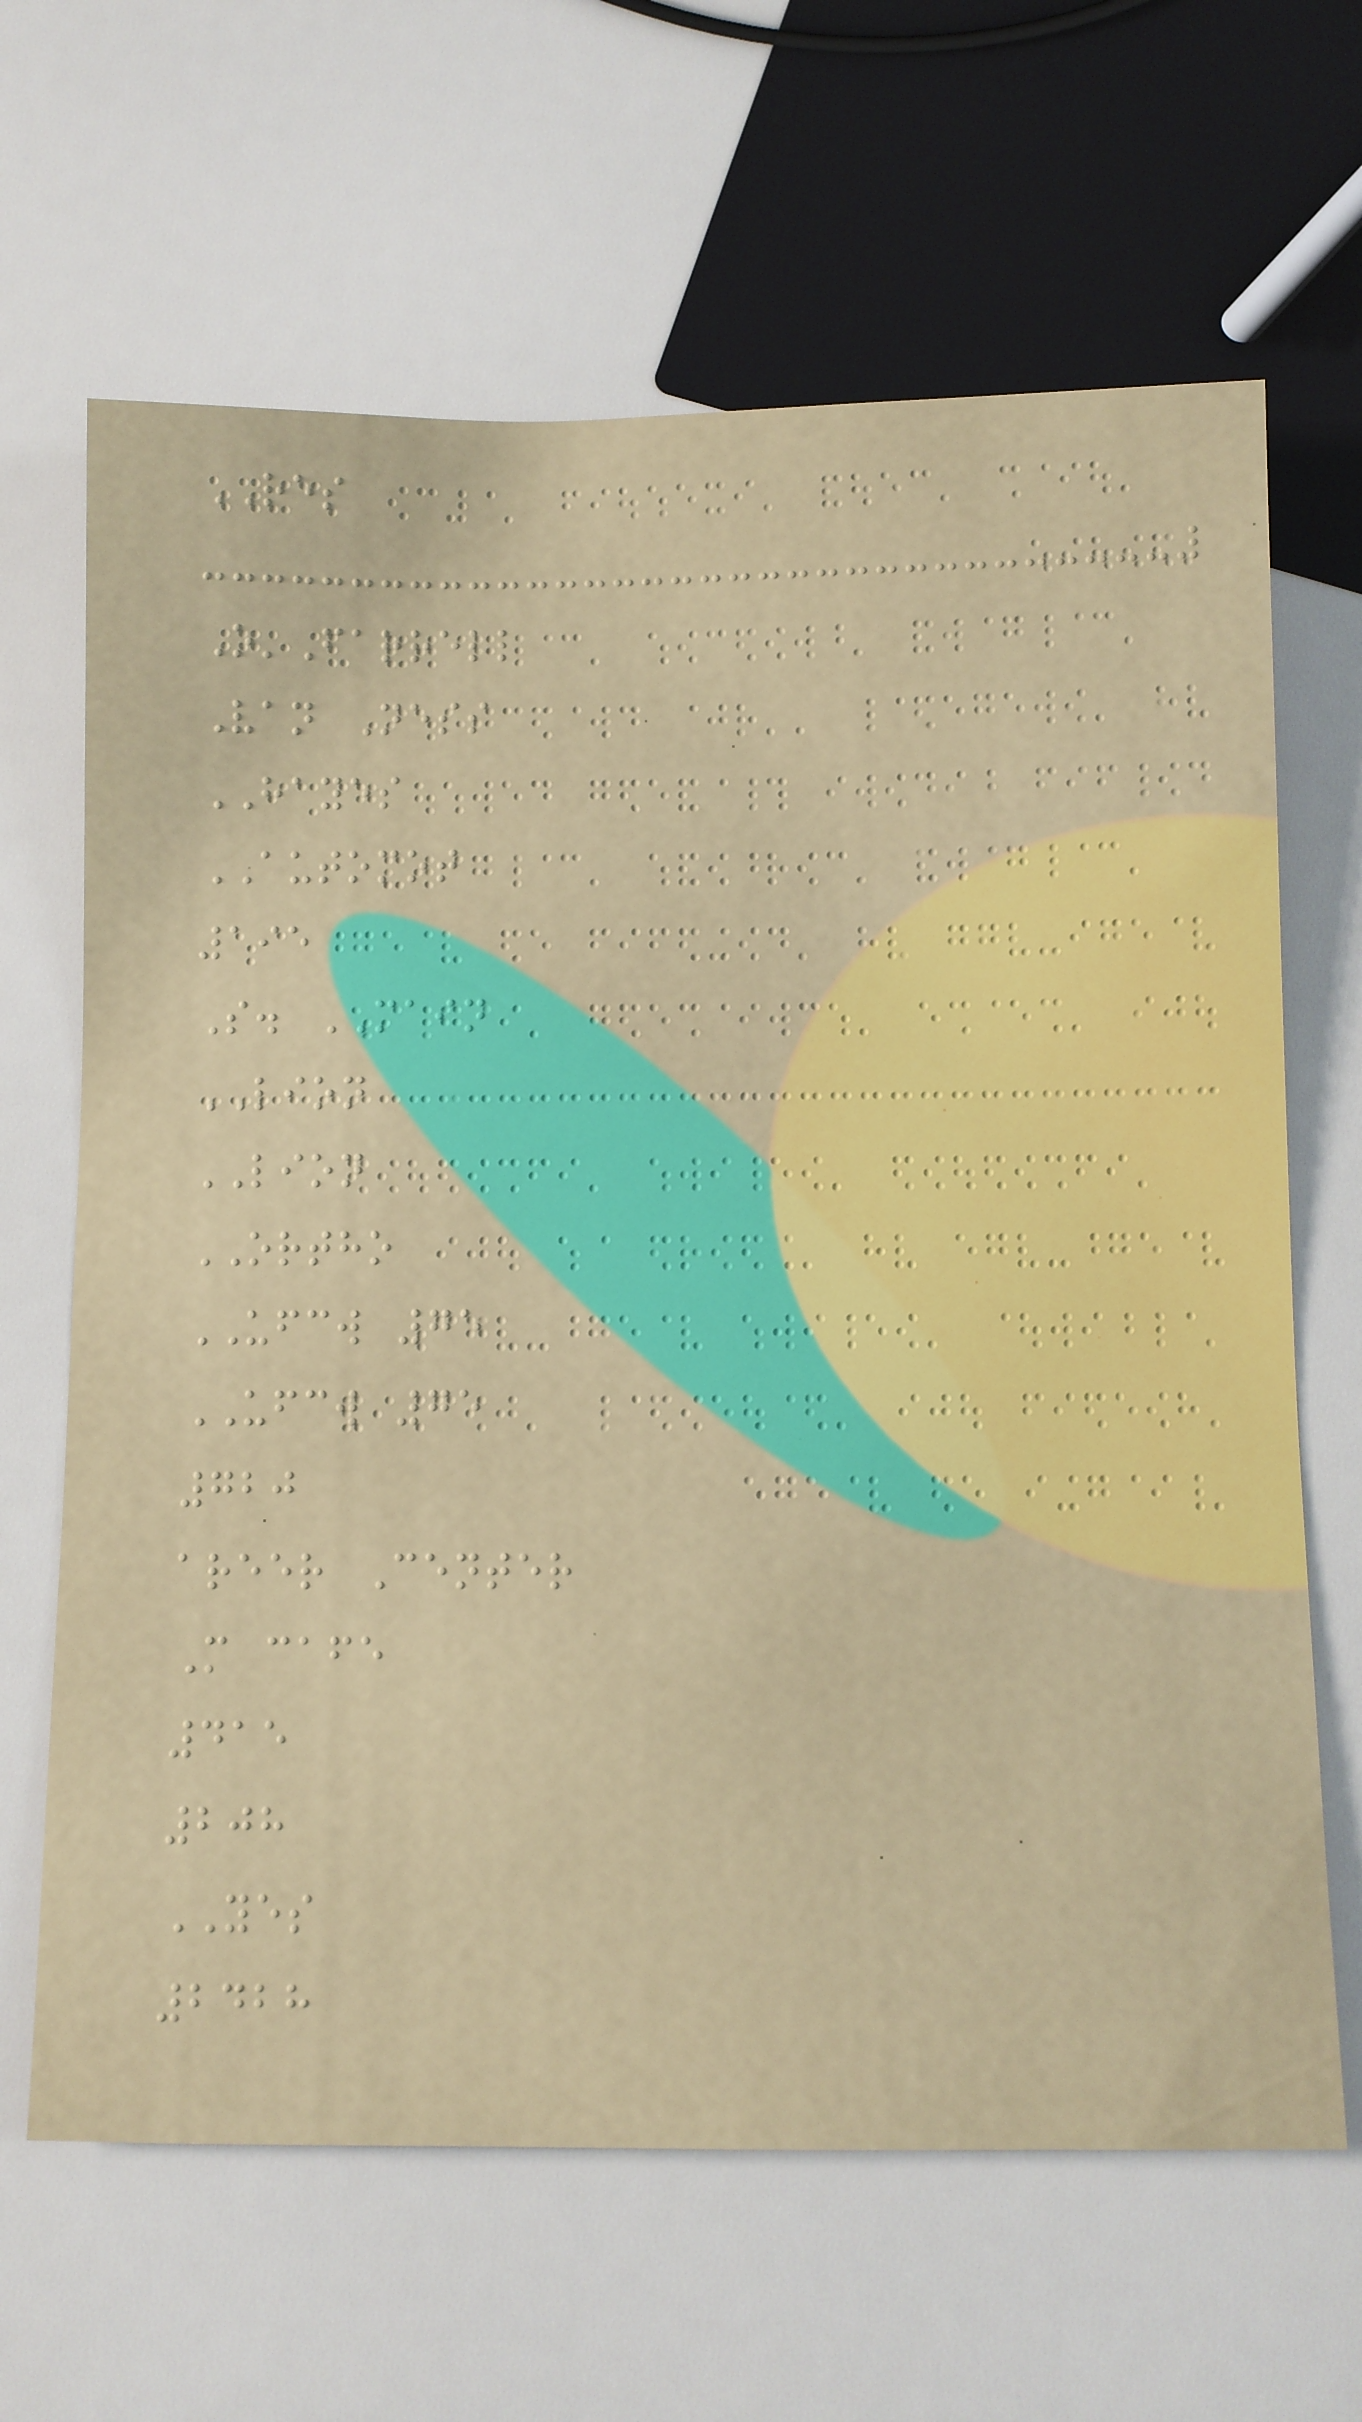RES
O'Farrell
Van Ness
HAYES
AUTOMOT
195
S. MAIN
LION
LION
ORTHO
UFCW 75
UFCW 75
720
areer Center
M cafe
415
208
YES
2428
